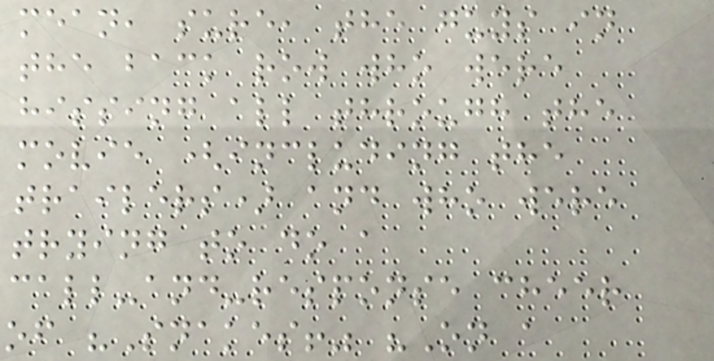mean, sure, the guys in
the back row who were
hissing all through the
movie (including the
trailers) and who were
trying to do a
call-and-response cheer
of "Snakes!" "On a
